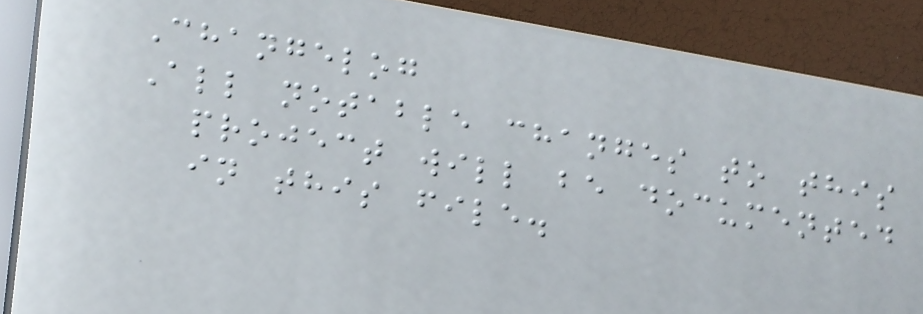Changelog
All notable changes to this
project will be documented
in this file.
